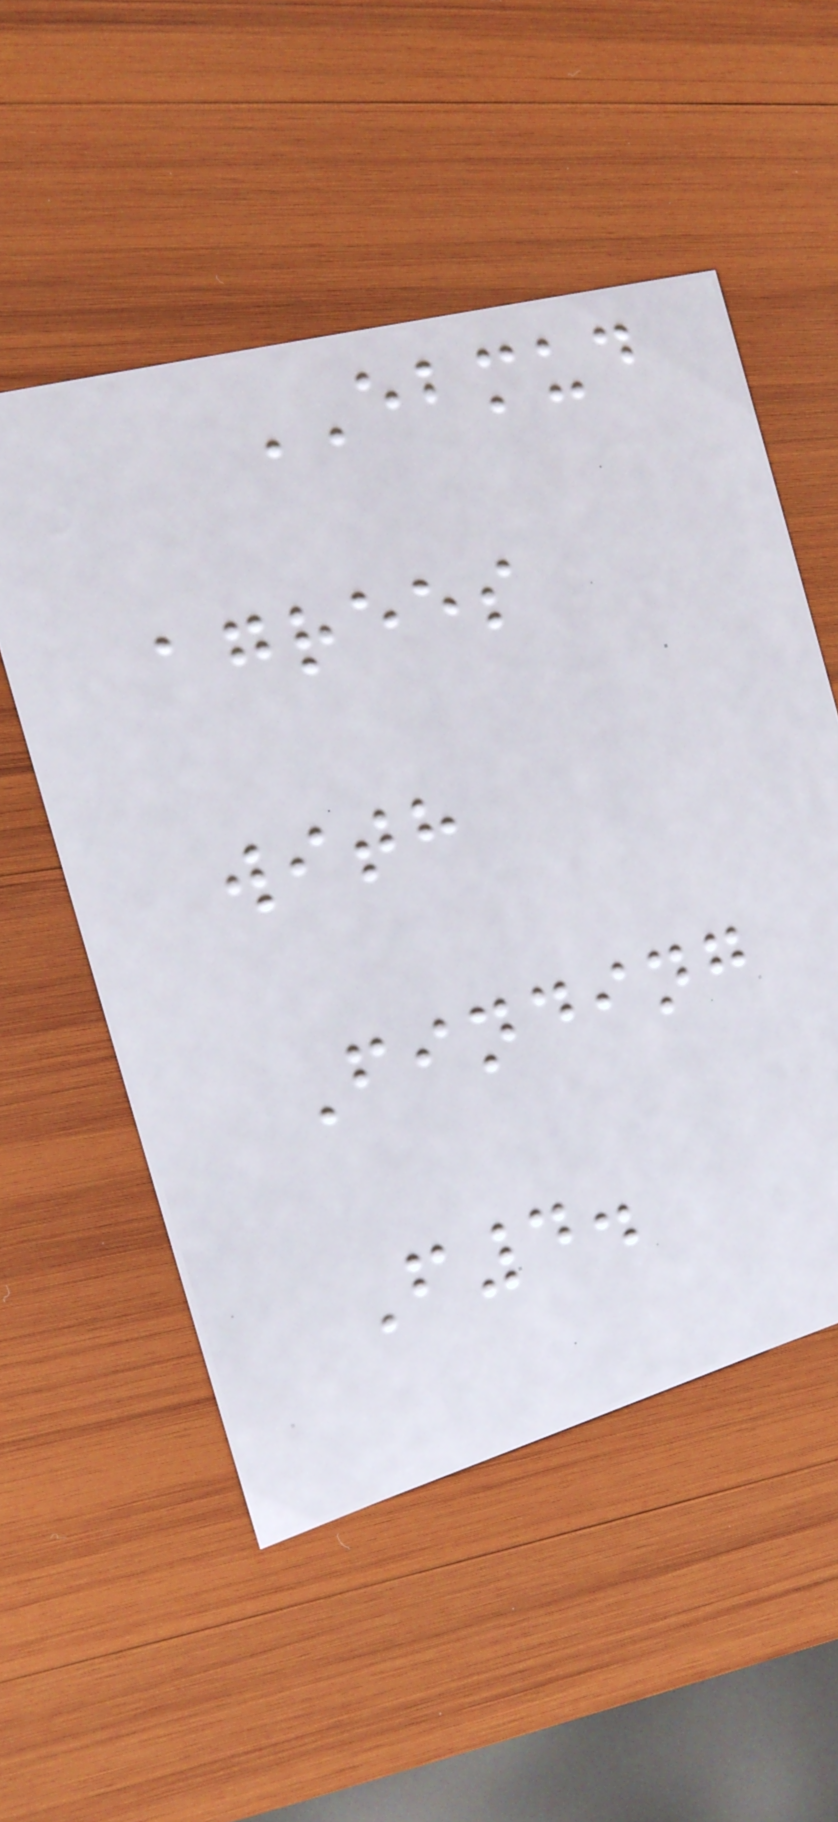EBMUD
agrees
with
Finding
F4.
